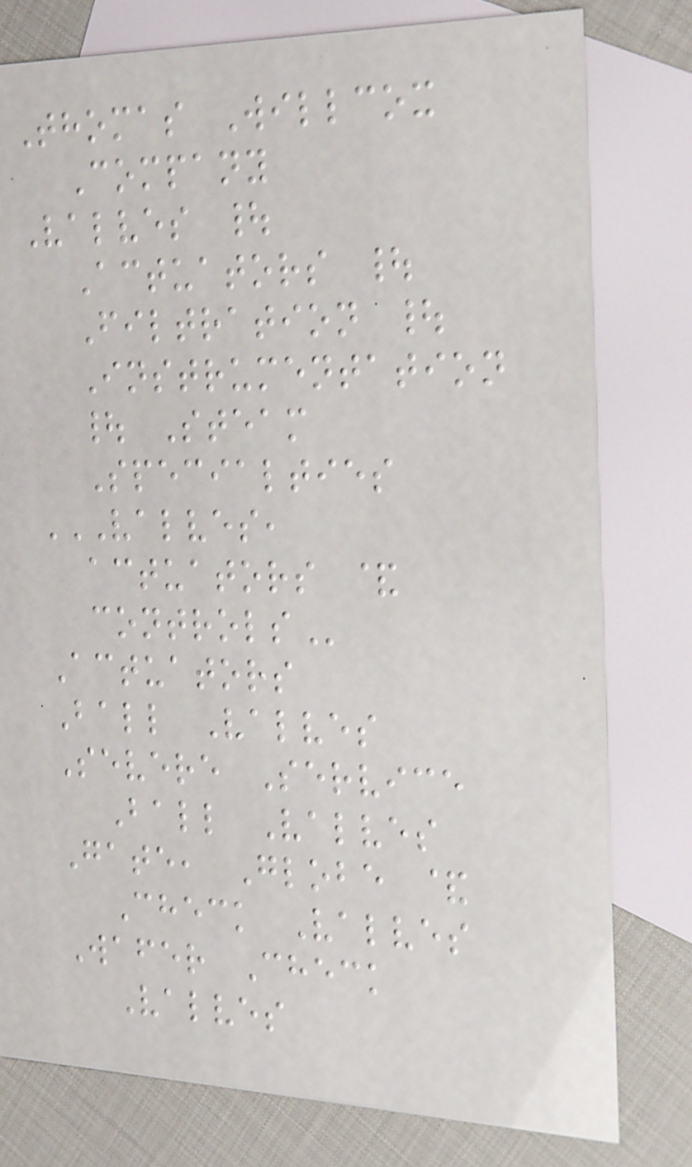Thomas Willcox
Company
Valves |
Actuators |
Filtration |
Instrumentation
| Steam
Specialties
VALVES,
ACTUATORS &
CONTROLS
Actuators
Ball Valves
Severe Service
Ball Valves
Gate, Globe &
Check Valves
Wafer Check
Valves
